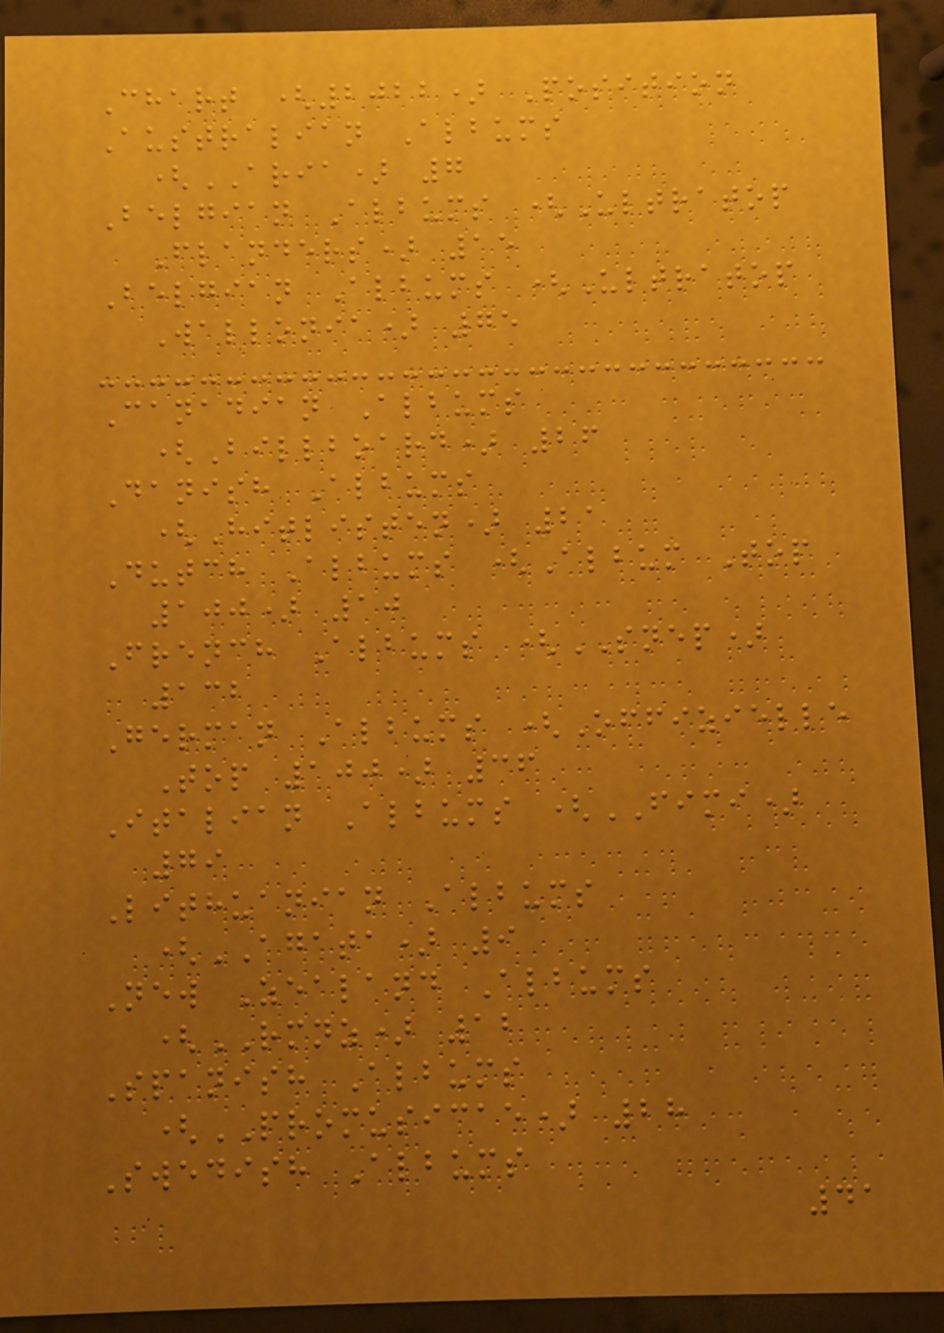Chart (2022) Position
Australian Albums
(ARIA) 7
Belgian Albums (Ultratop
Flanders) 15
Belgian Albums (Ultratop
Wallonia) 75
Canadian Albums
(Billboard) 26
Danish Albums
(Hitlisten) 21
Dutch Albums (Album Top
100) 10
French Albums (SNEP)
132
German Albums (Offizielle
Top 100) 36
Italian Albums (FIMI)
79
Lithuanian Albums
(AGATA) 9
New Zealand Albums
(RMNZ) 12
Spanish Albums
(PROMUSICAE) 28
Swedish Albums
41
